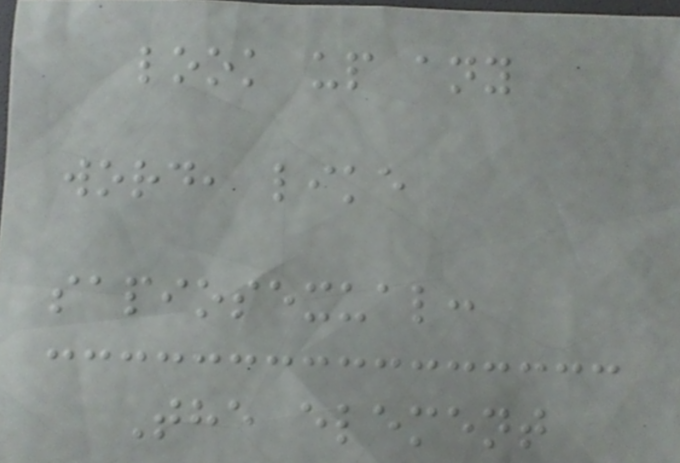look up any
word, like
sapiosexual:
The element
